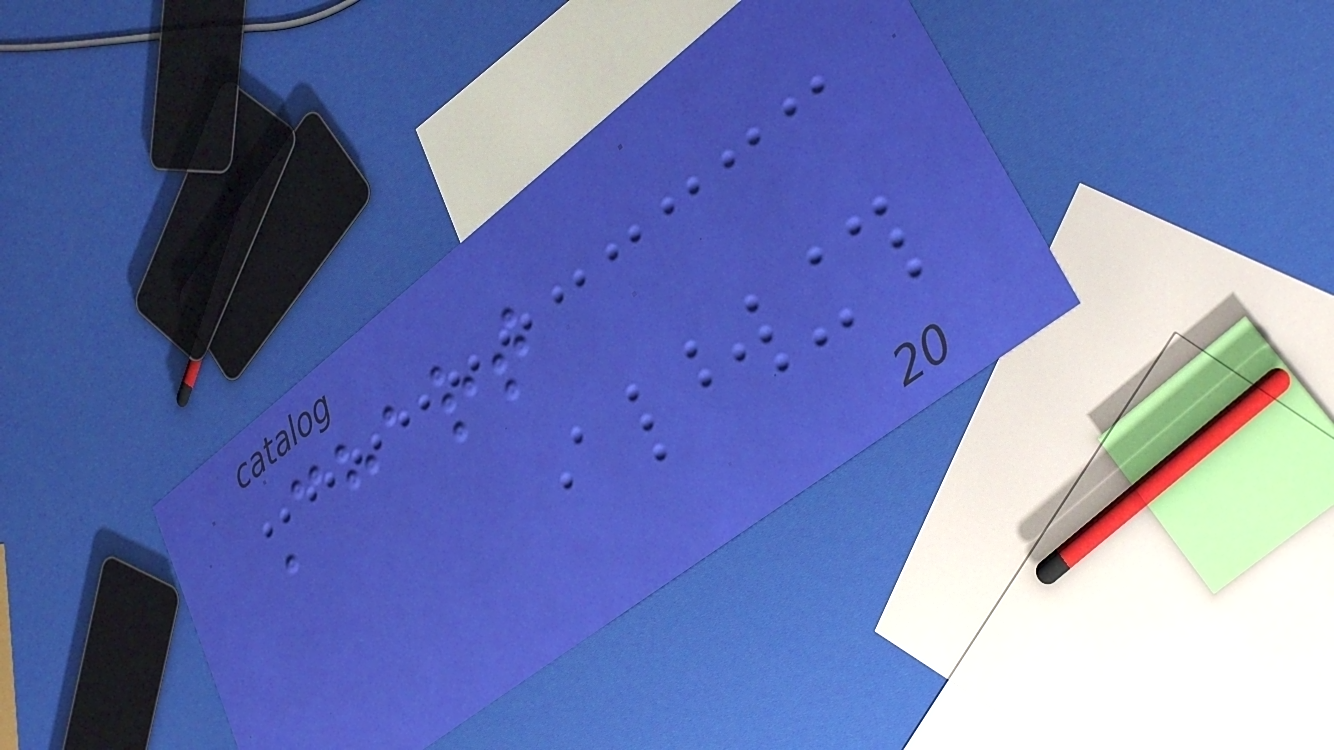Chart
